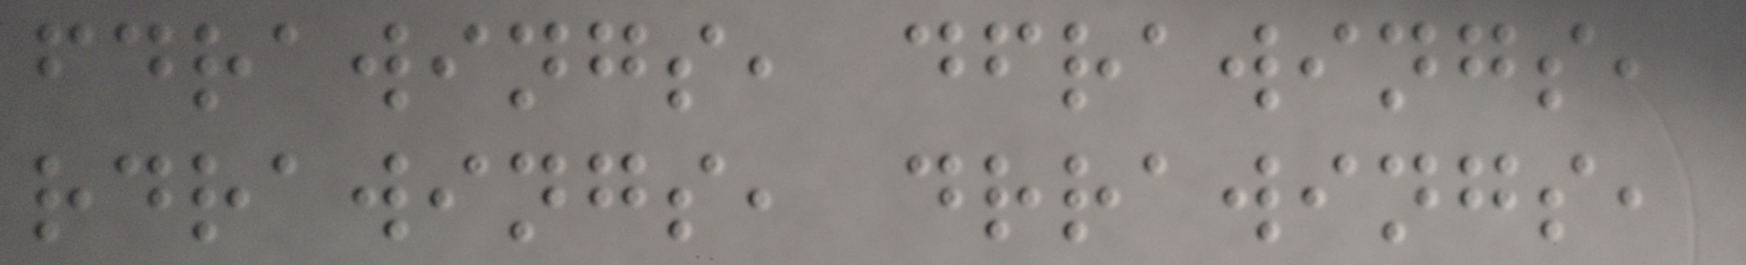fdrawings, dfrawings,
rdrawings, drrawings,
